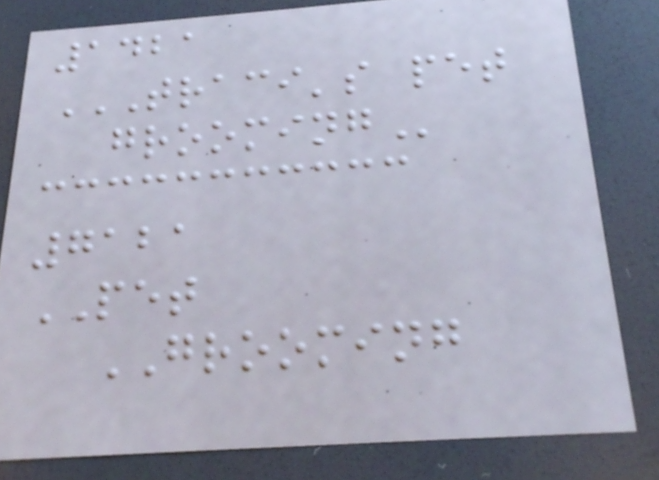1421
TRACI'S PET
GROOMING
7121
PET
GROOMING
